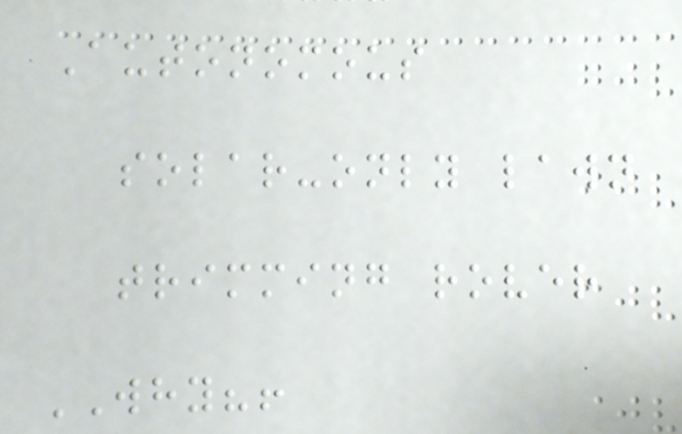Autonomous
solar-only lawn
trimming rover
WHY?!
